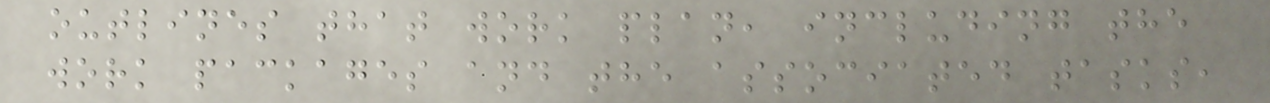outlines that work plan, including the
work packages and the associated tasks,
